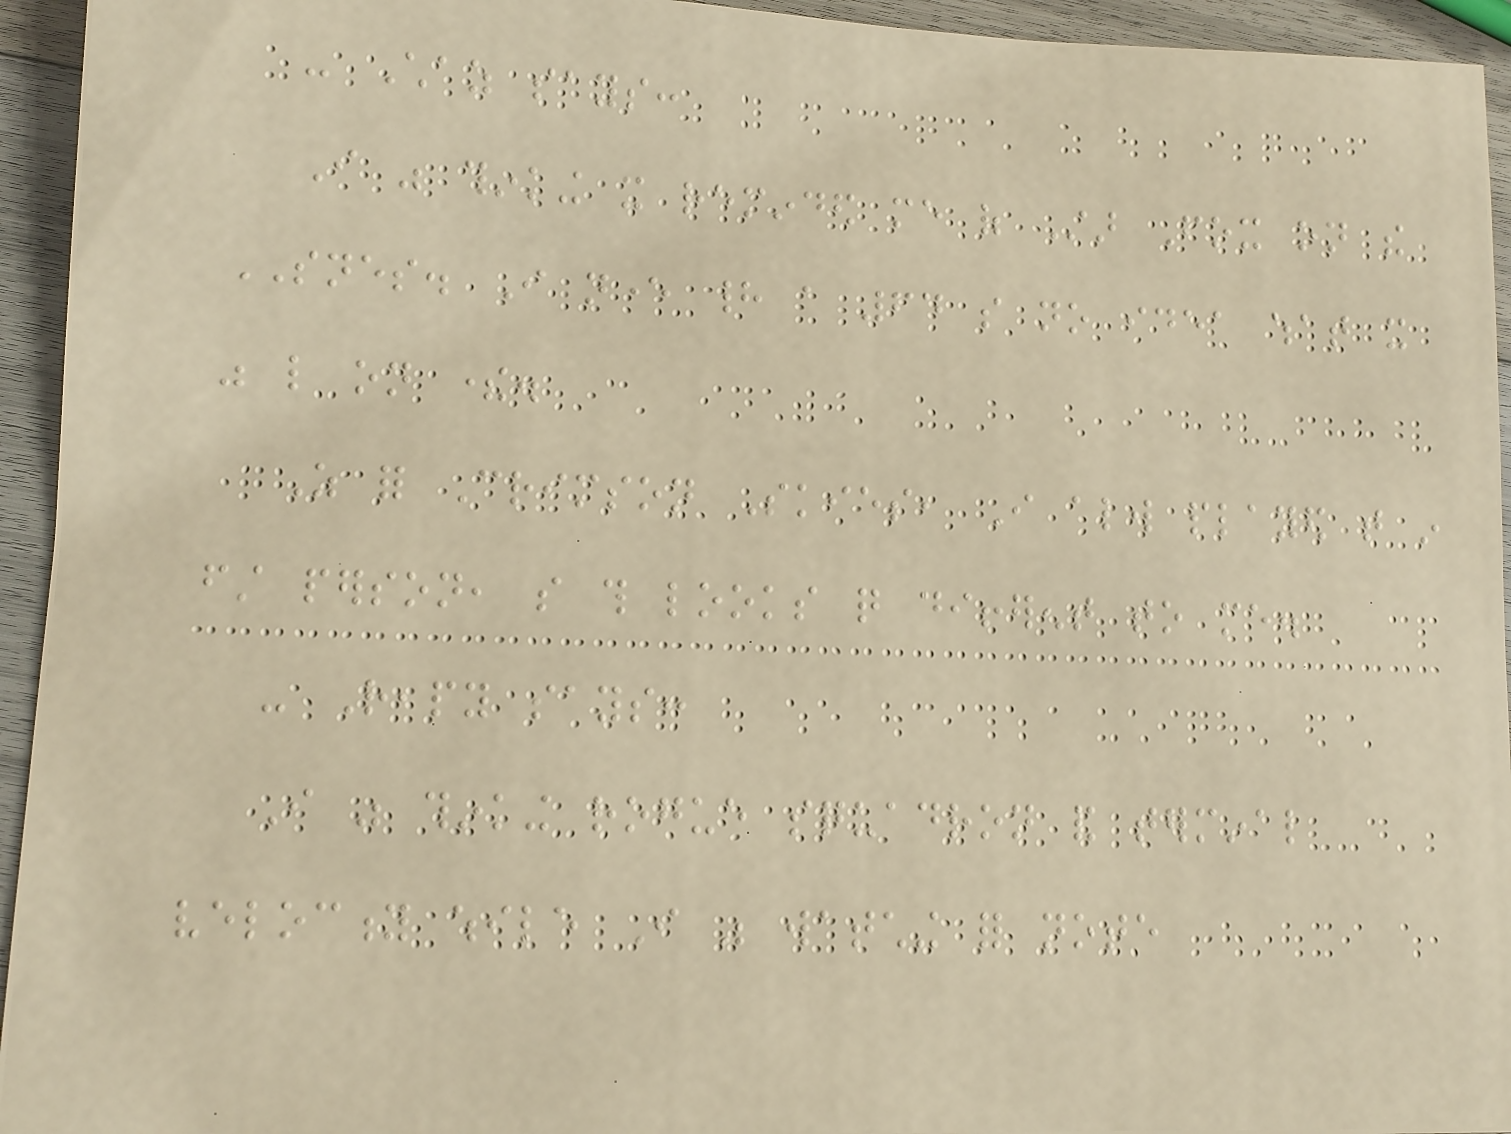- Chaz says:
I was thinking it reminded me of Star Fox on the
SNES. I never had a 64 so no idea what it
was like on there.
As for Crimson Skies, I always played that in
first person, so this looks quite different to me.
- Reapy says:
I was thinking rogue squadron and terminal
velocity while I was watching for note
